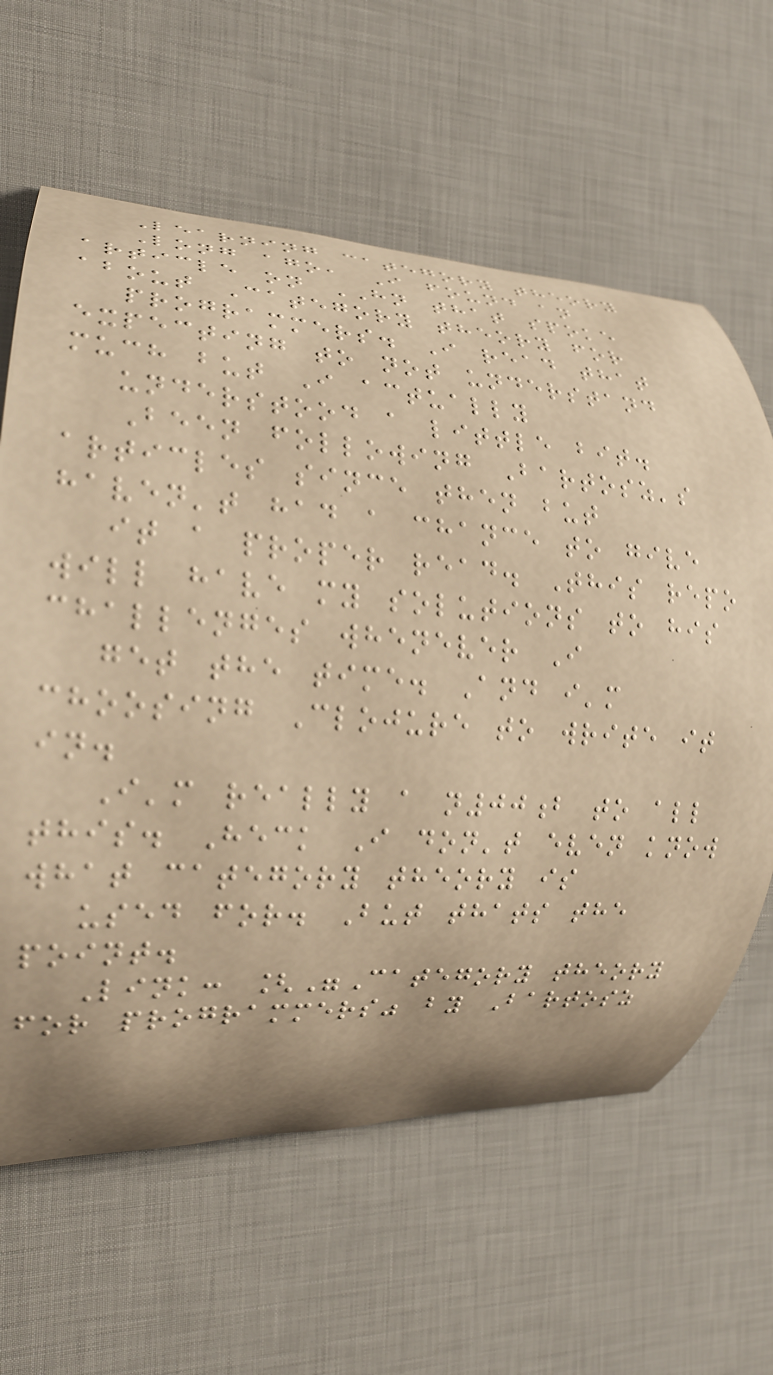Learning category theory
Long ago, I found an
article on HN that spoke
about Category theory for
programmers. I read that
expecting to not understand
much but I actually
understood a little bit.
Been following Bartosz's
articles since then but
haven't had a chance to give
it a proper read. This repo
will have my solutions to his
challenges whenever I
get the time. And i'm
choosing Clojure to write it
in.
I'm really a n00b to all
this. Heck I don't even know
what category theory is
used for. But thats the
point.
Link: ["Category theory
for programmers" by Bartosz
